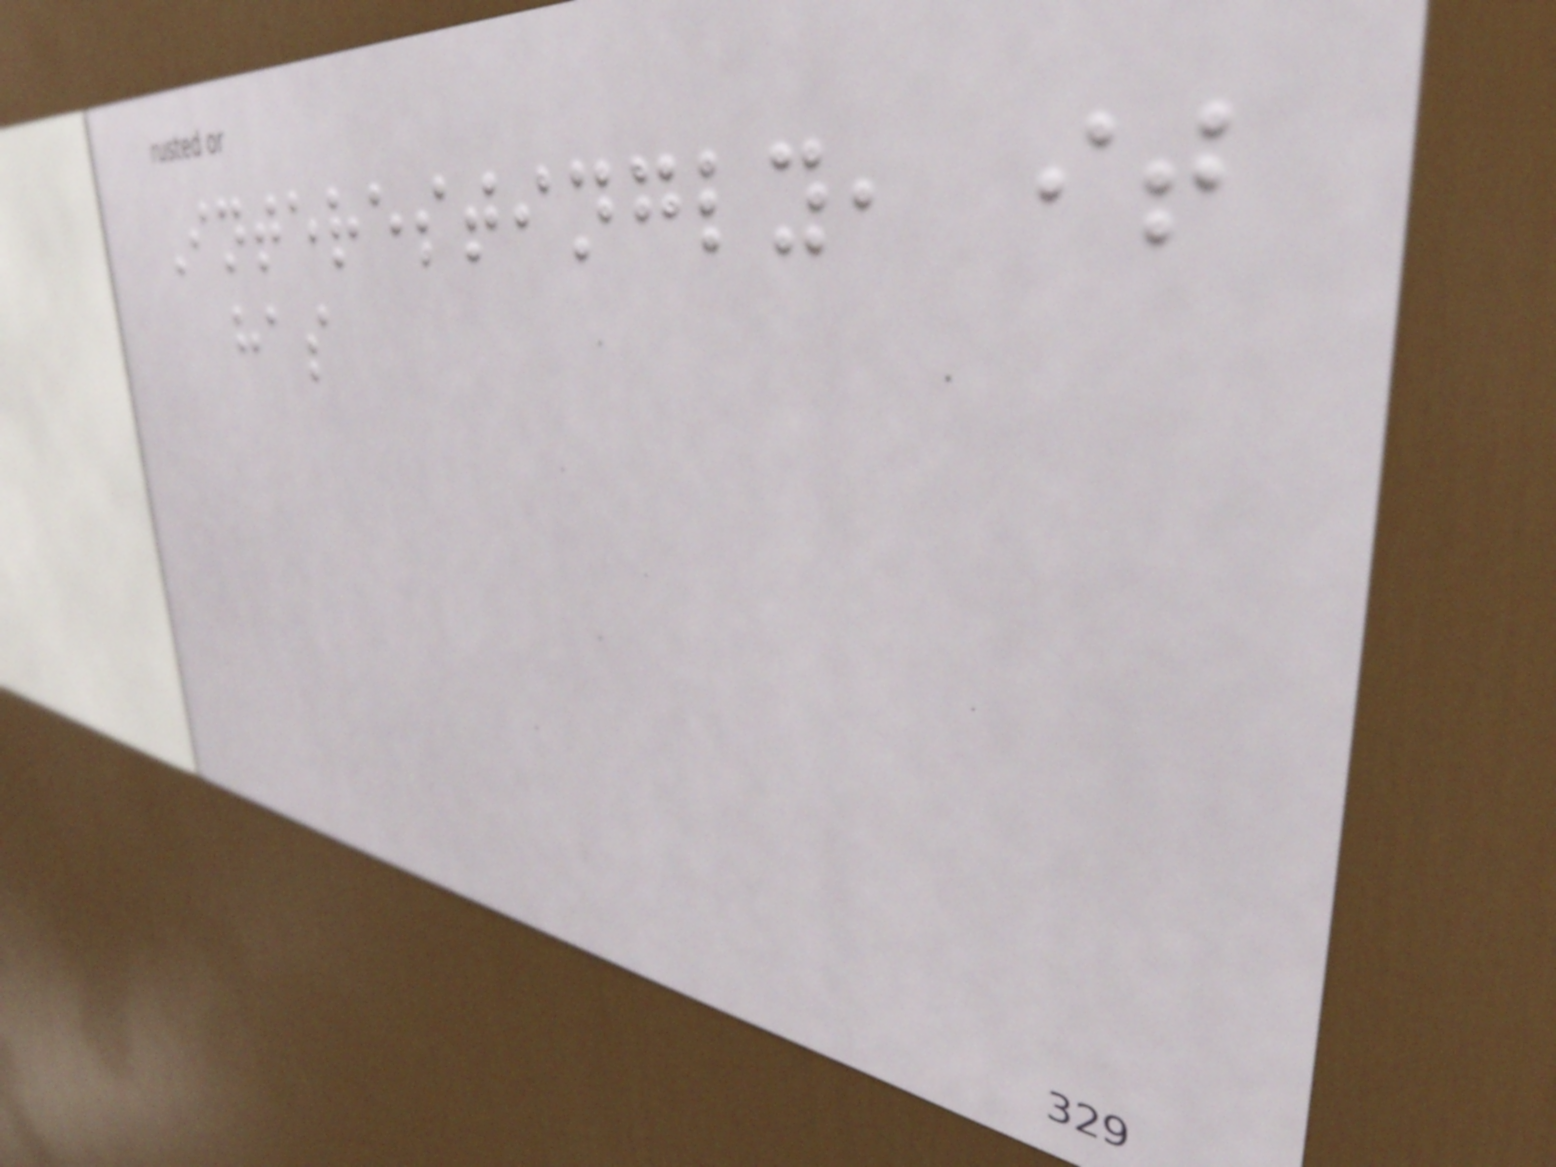Interestingly, it
has
